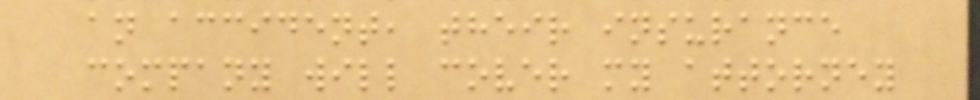an accident, their insurance
company will cover my attorney
